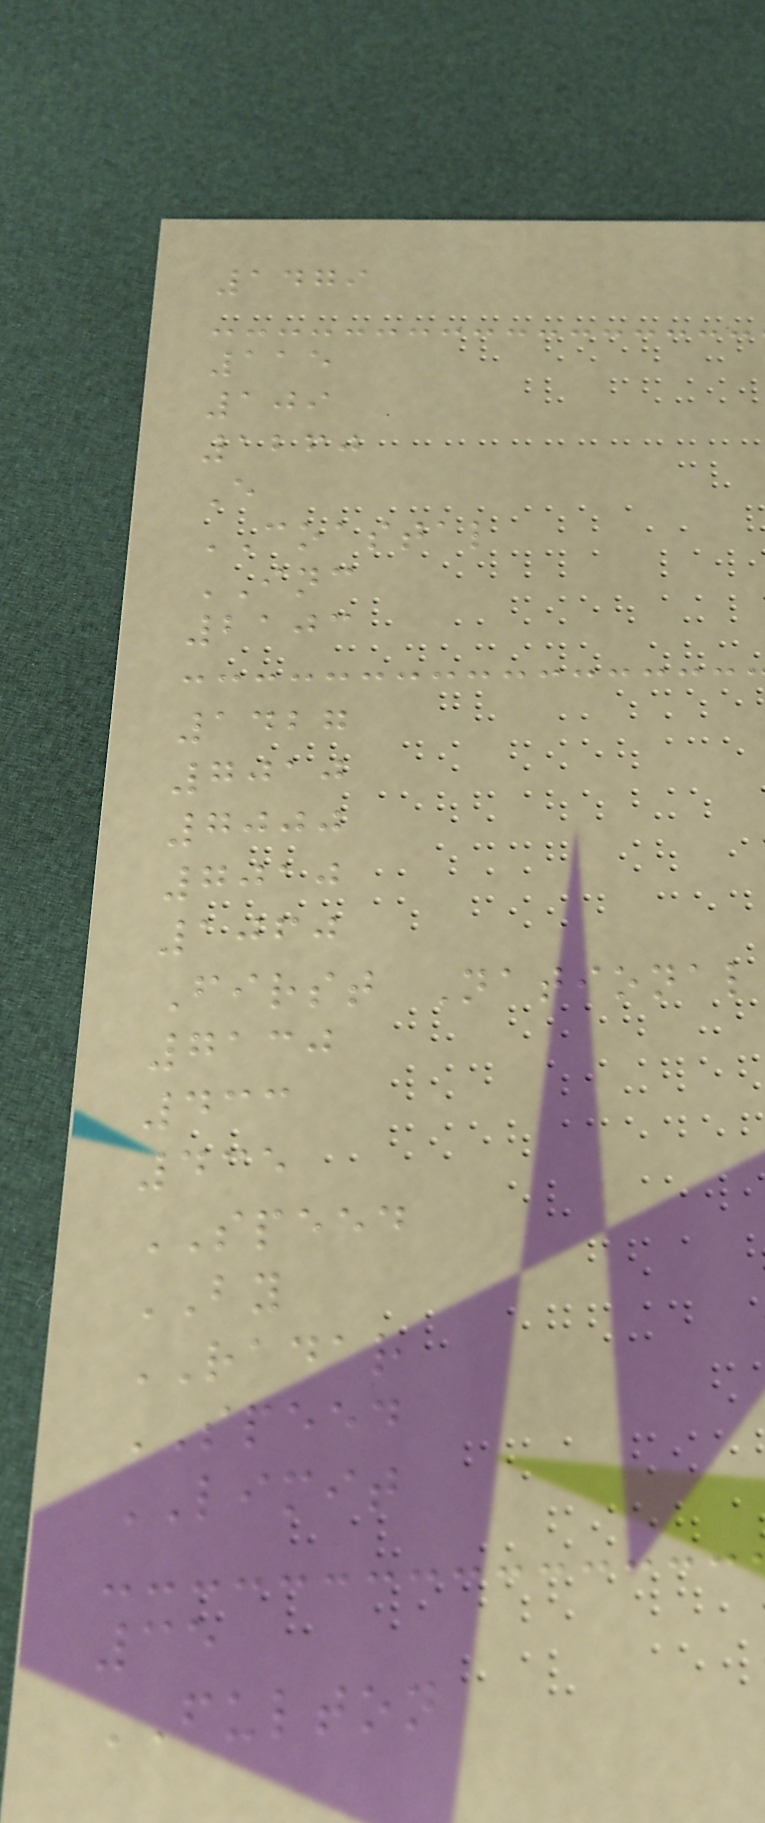1479
115
109
1260
E
COASTAL
INC
2103
1427
7010
7000
7010
1060
First National
7130
433
435
SPEED
BY
RADAR
SPEED
LIMIT
35
FULTON
